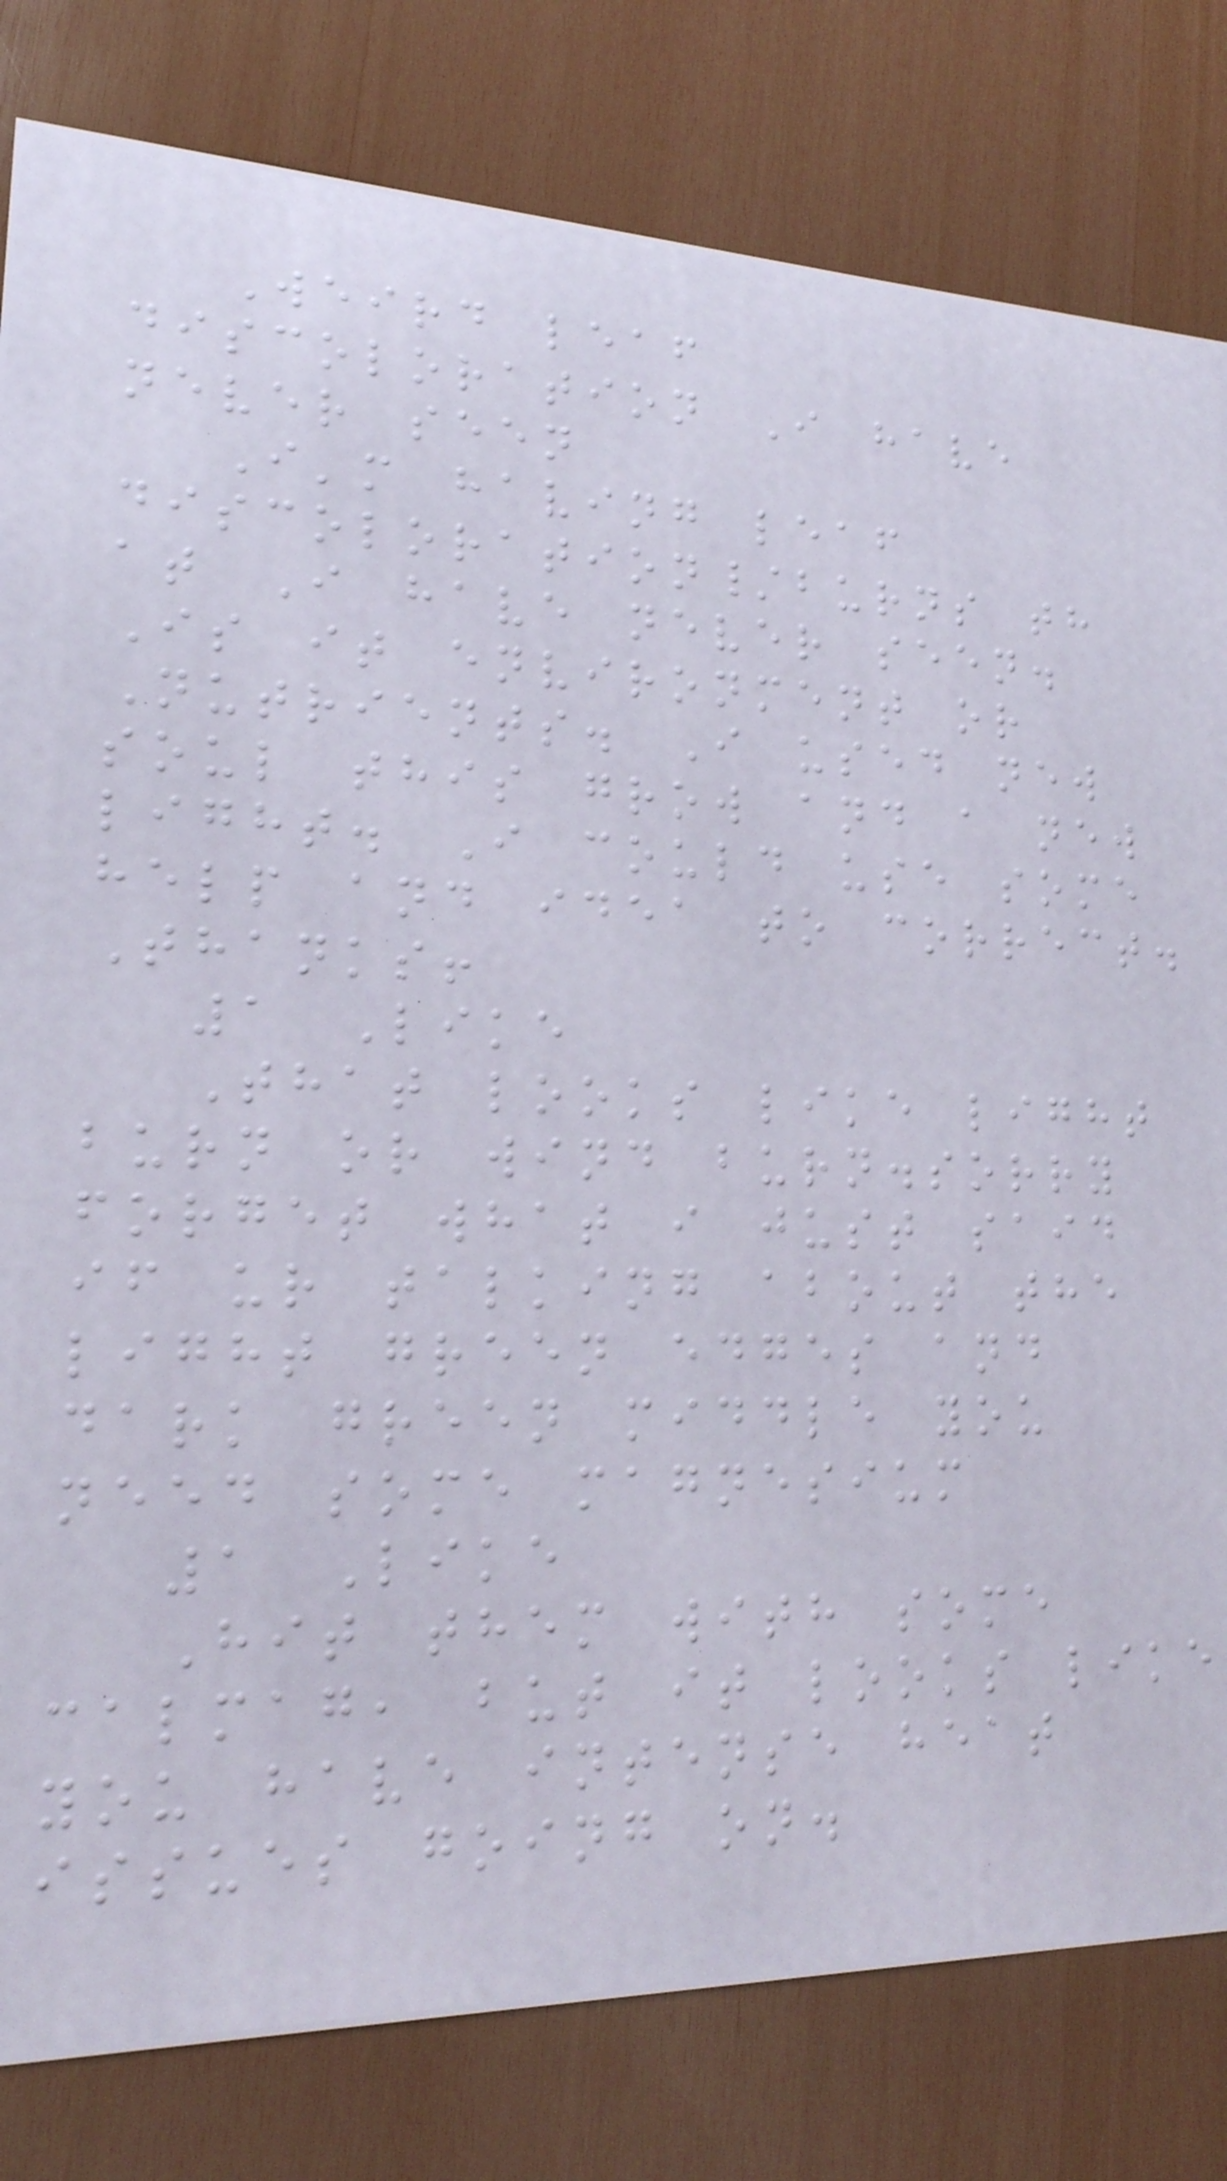Weird leaf
discoloration I have
never seen
I'm having leaf
discoloration/burns th
at I have never seen.
Is it environment or
Nutrients. I used new
soul this grow and a new
light. I could use some
help and idea to correct.
Thanks!
1 Like
That looks like light
burn or wind burn.sorry
forget what i just said
if ur talking about the
light green edges and
dark green middle you
need some magnesium
1 Like
Hit them with some
calmag, but it looks like
you have intense heat
issues going on.
